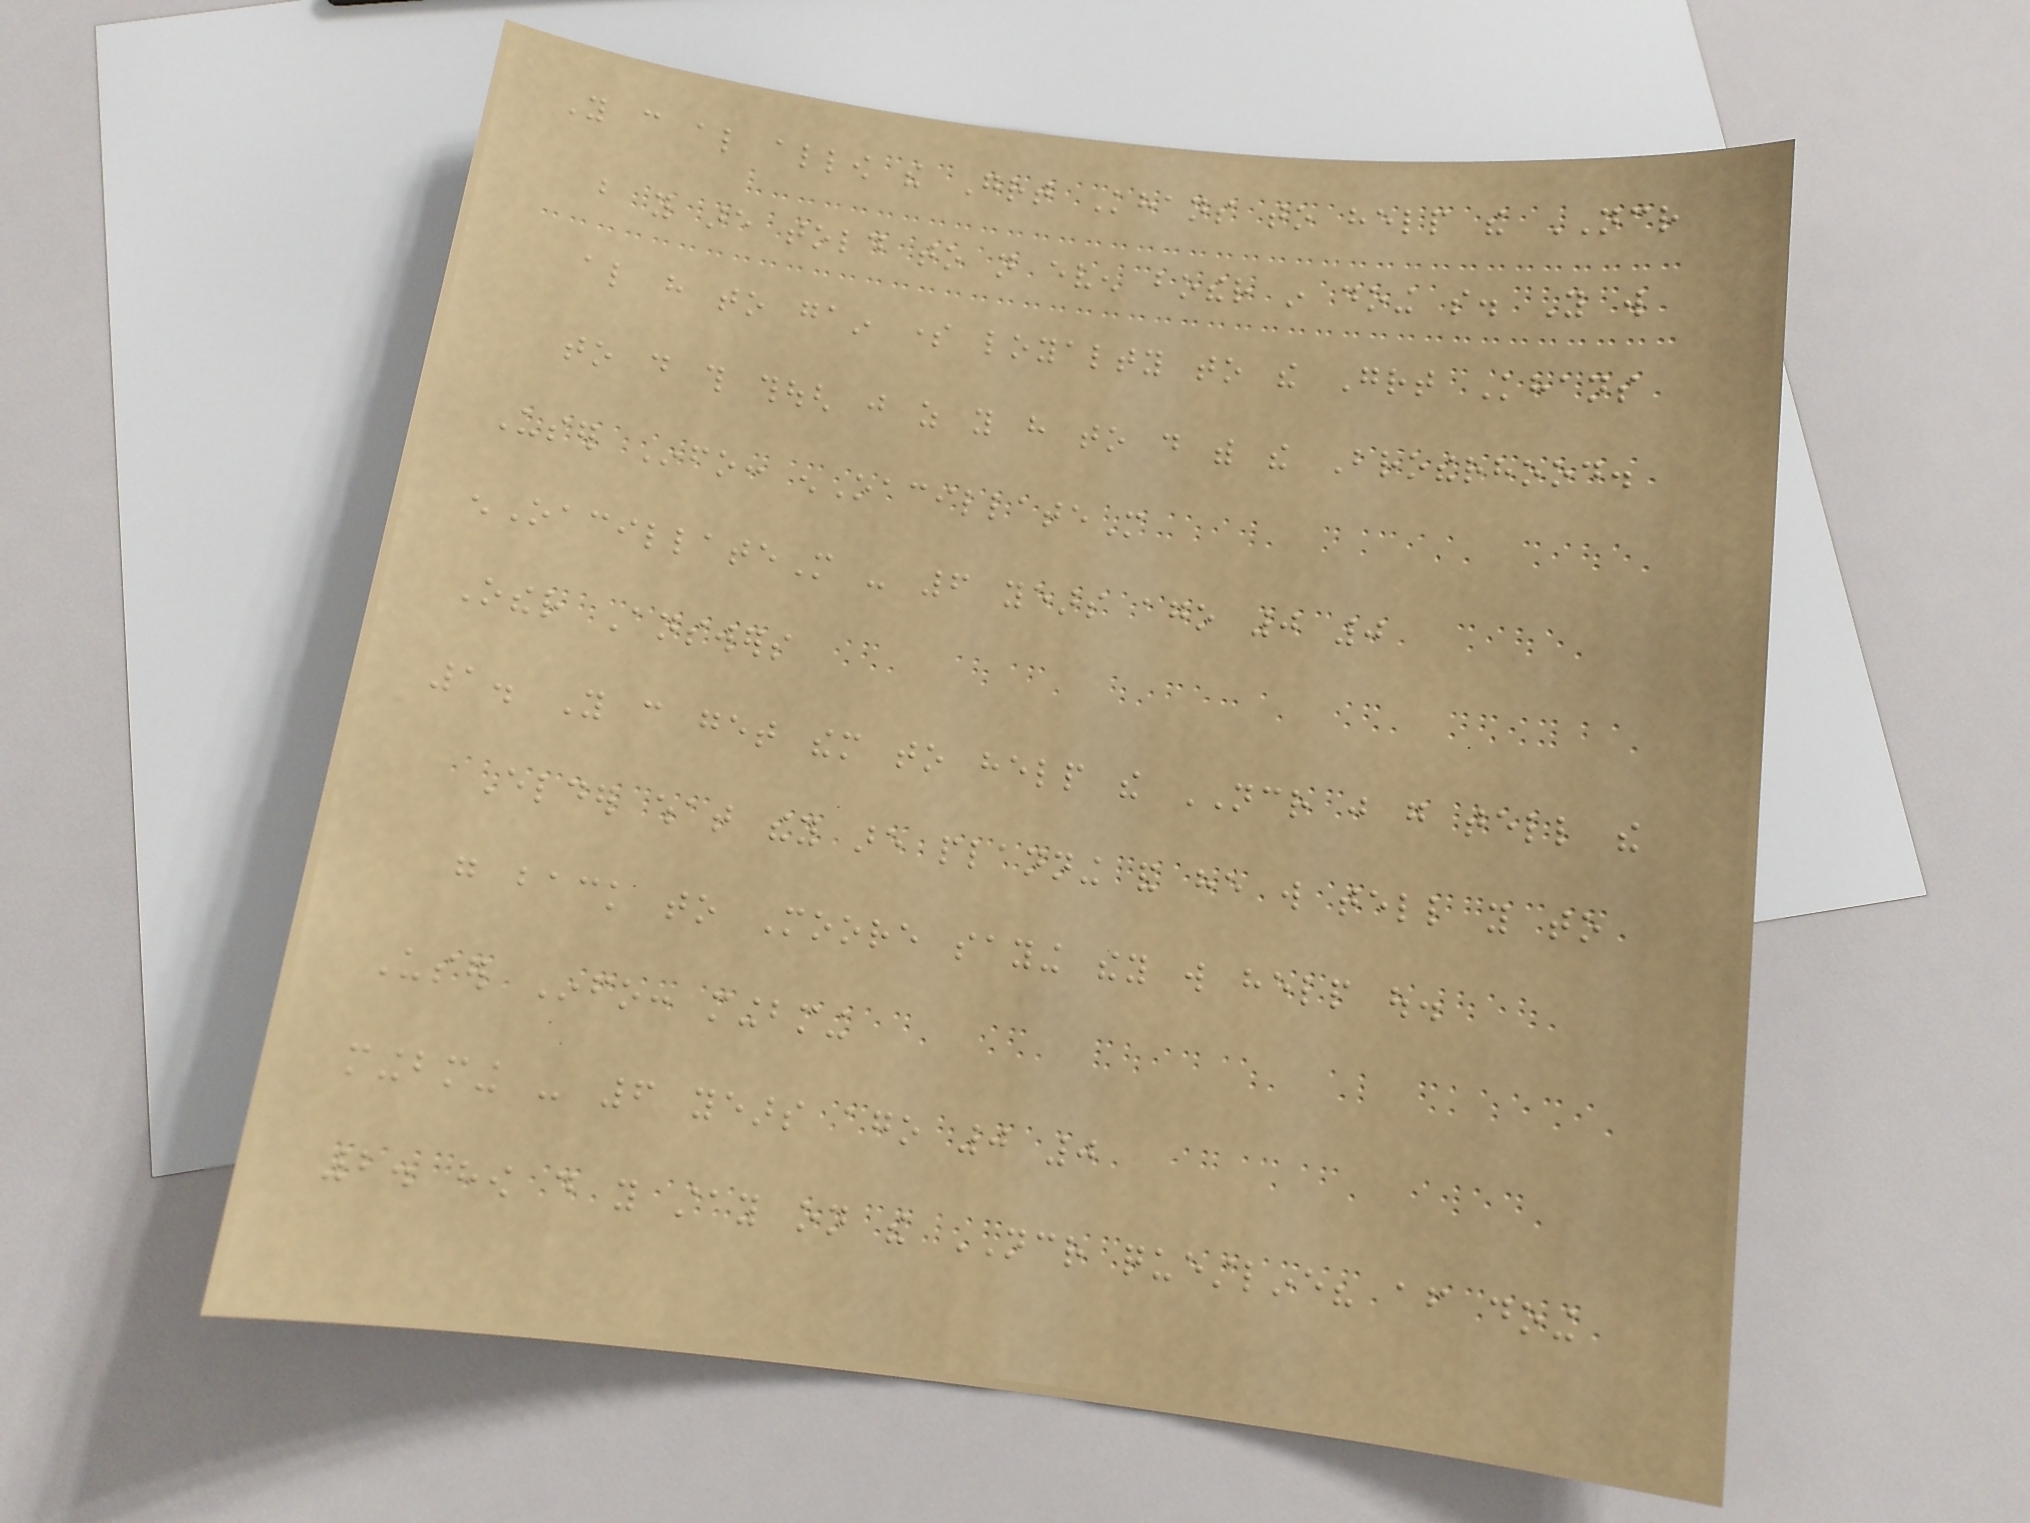You can also allow the Great Khans to help the NCR
but you are told to not even bother in doing so. You will
also have to gain some loyalty to the Great Khans
to do this though just as you have to do with the Brotherhood.
User Info: enOacillateM
enOacillateM - 6 years ago 0 0
Other Answers
1. You can get them to help the NCR just go tell the
Elder what they are planning and he will tell you to
go back to Moore saying they will help out.
User Info: mingbming
mingbming - 6 years ago 0 0
2. how do you stay on the NCR questline? after doing
